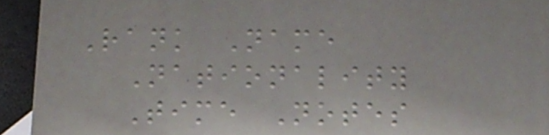Rank Name
Nationality
Time Notes
